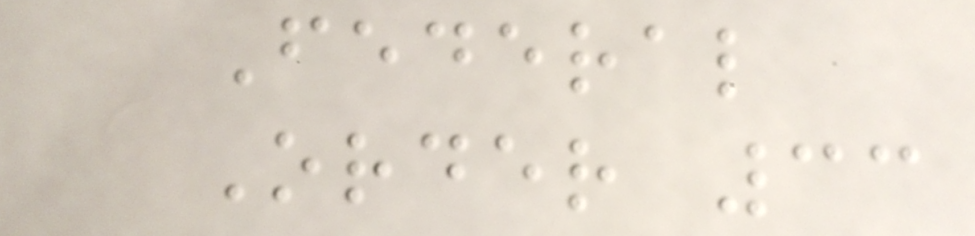Federal
Order 33
